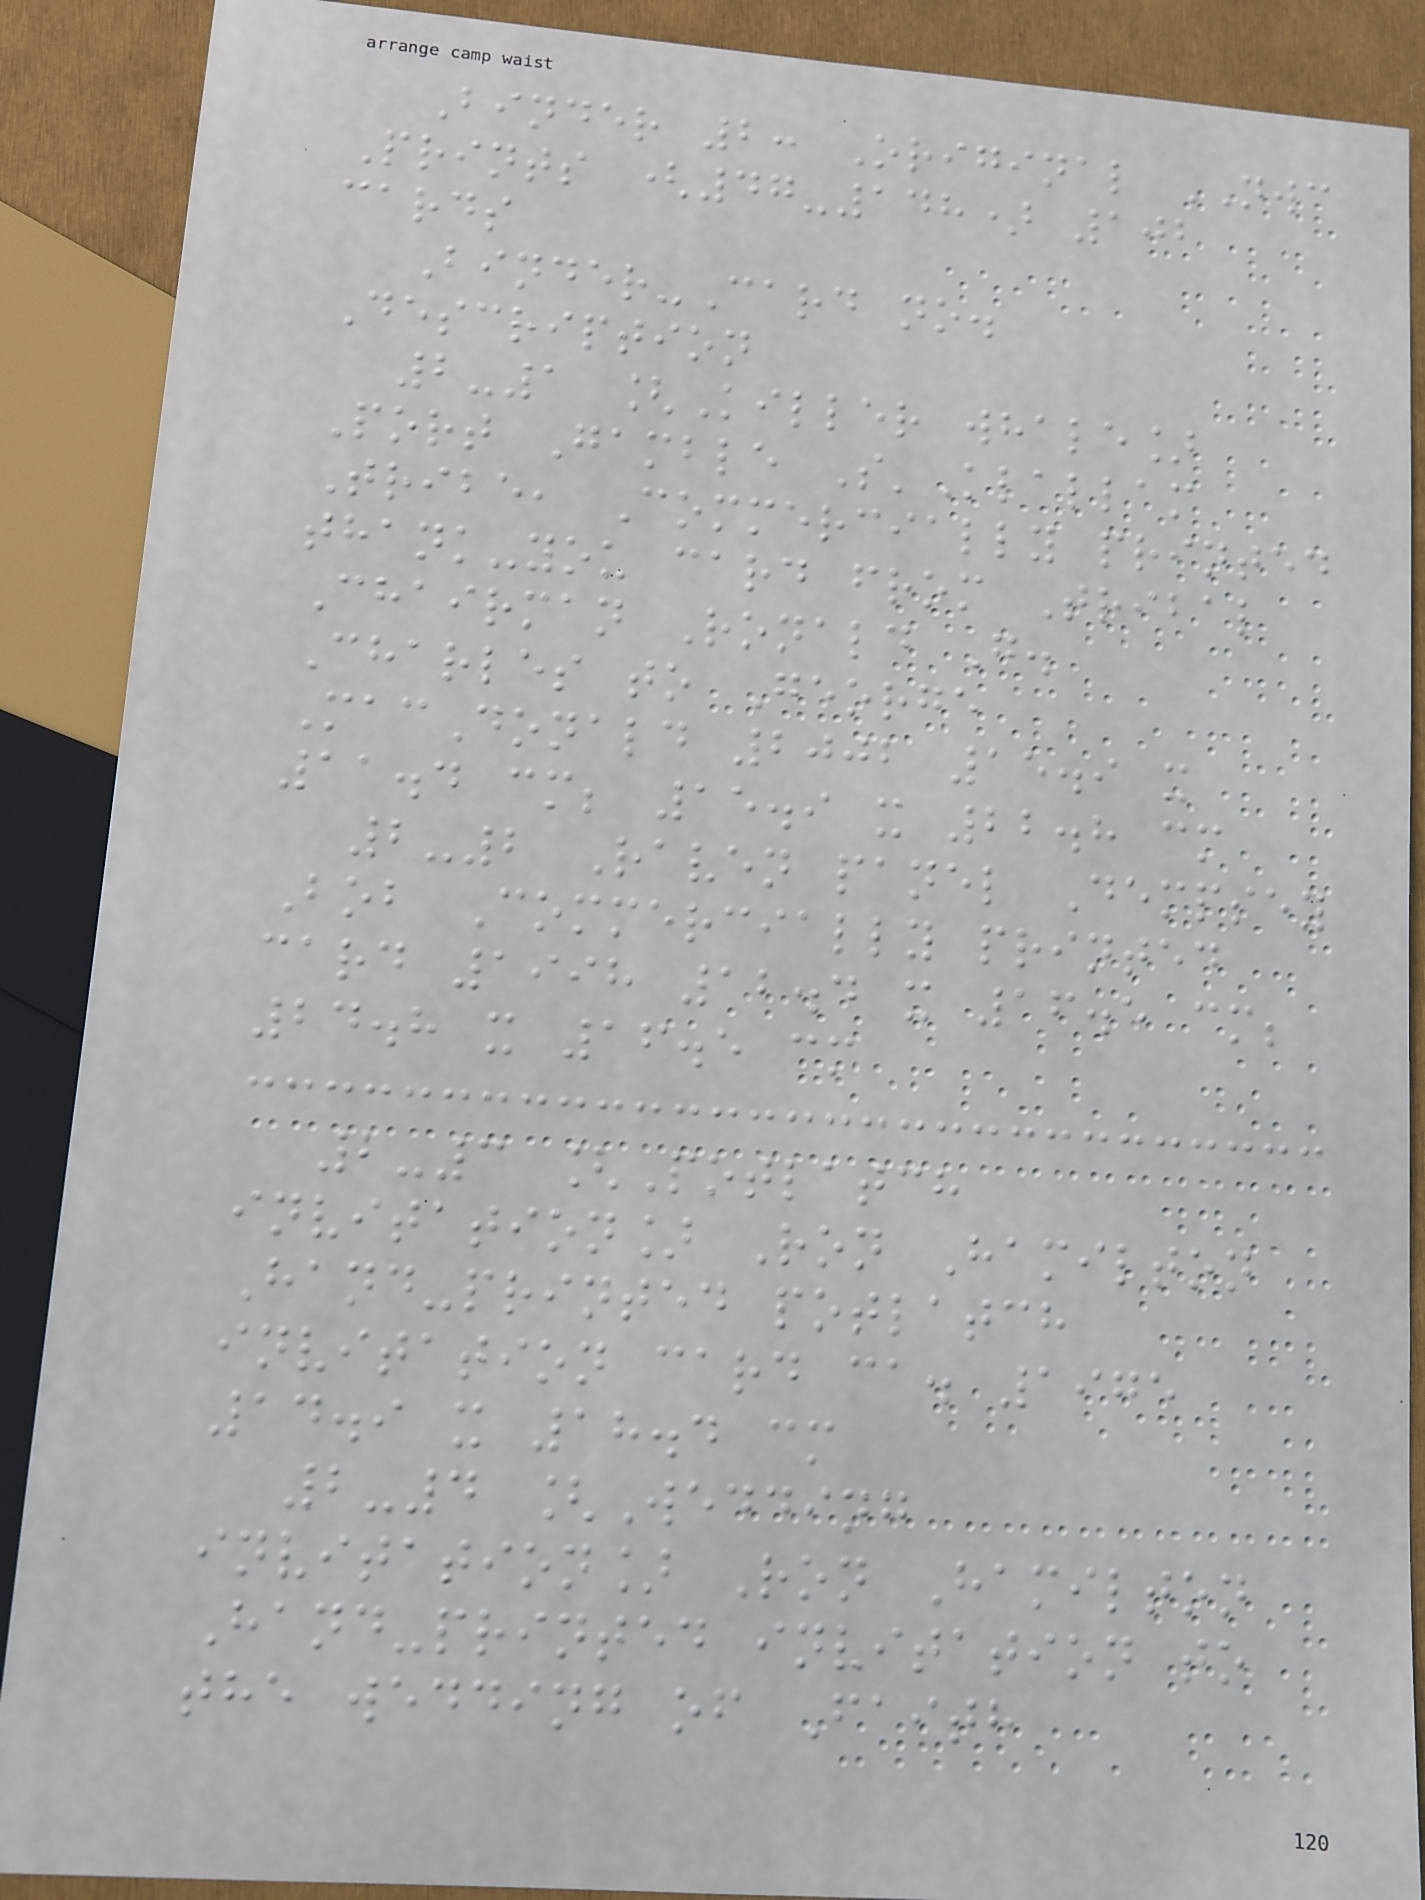Binder 2: Original NWC
Prints (47-148) 102
cards
Binder-Card no.
Description
2-1 [Killer whale]
Port Gamble S'Klallam
Tribe, Commercially printed
thank-you card from Tribal
Chairman Ronald G.
Charles to George
MacDonald 2002 15.9 x
11.4 cm; 15.9 x 22.8 cm
2-2 Raven panel Dempsey
Bob Commercially printed
card 1998 12.4 x 16.5 cm;
24.8 x 16.5 cm
2-3 [Potlatch
invitation] Ron Hamilton
Hand-printed potlatch
invitation card ca. 1975
14.9 x 18.4 cm
2-4 [Wedding
invitation] Ron Hamilton
Hand-printed invitation to
the wedding of Faith
